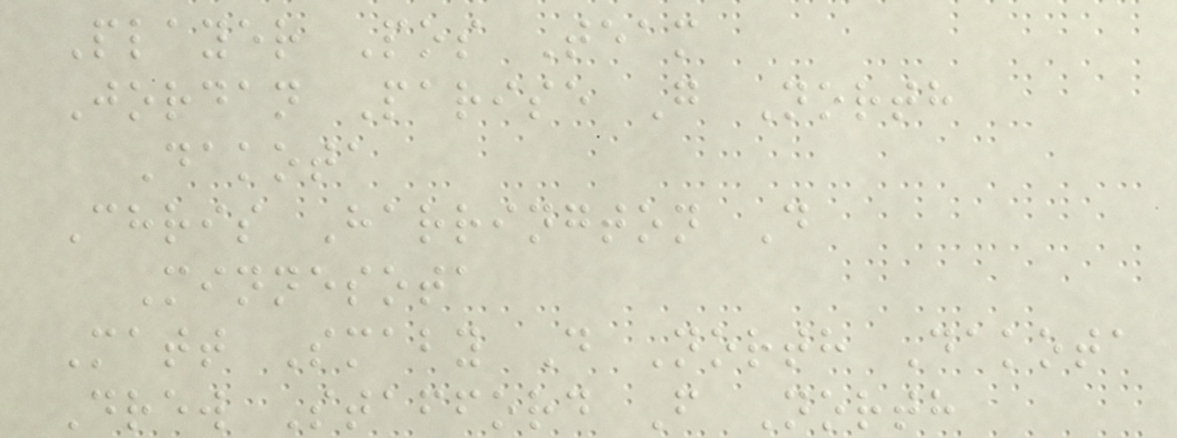Player Pos Team
Jordan Parise G North
Dakota
Chris Harrington D
Minnesota
Matt Smaby D North Dakota
Drew Stafford F North
